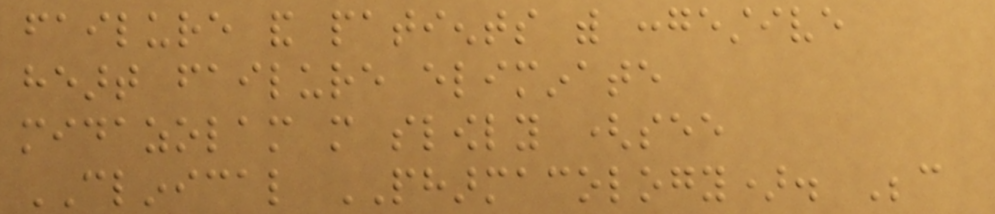failure and patients with congestive
heart failure eliminate
midazolam more slowly (see
CLINICAL PHARMACOLOGY). Because
